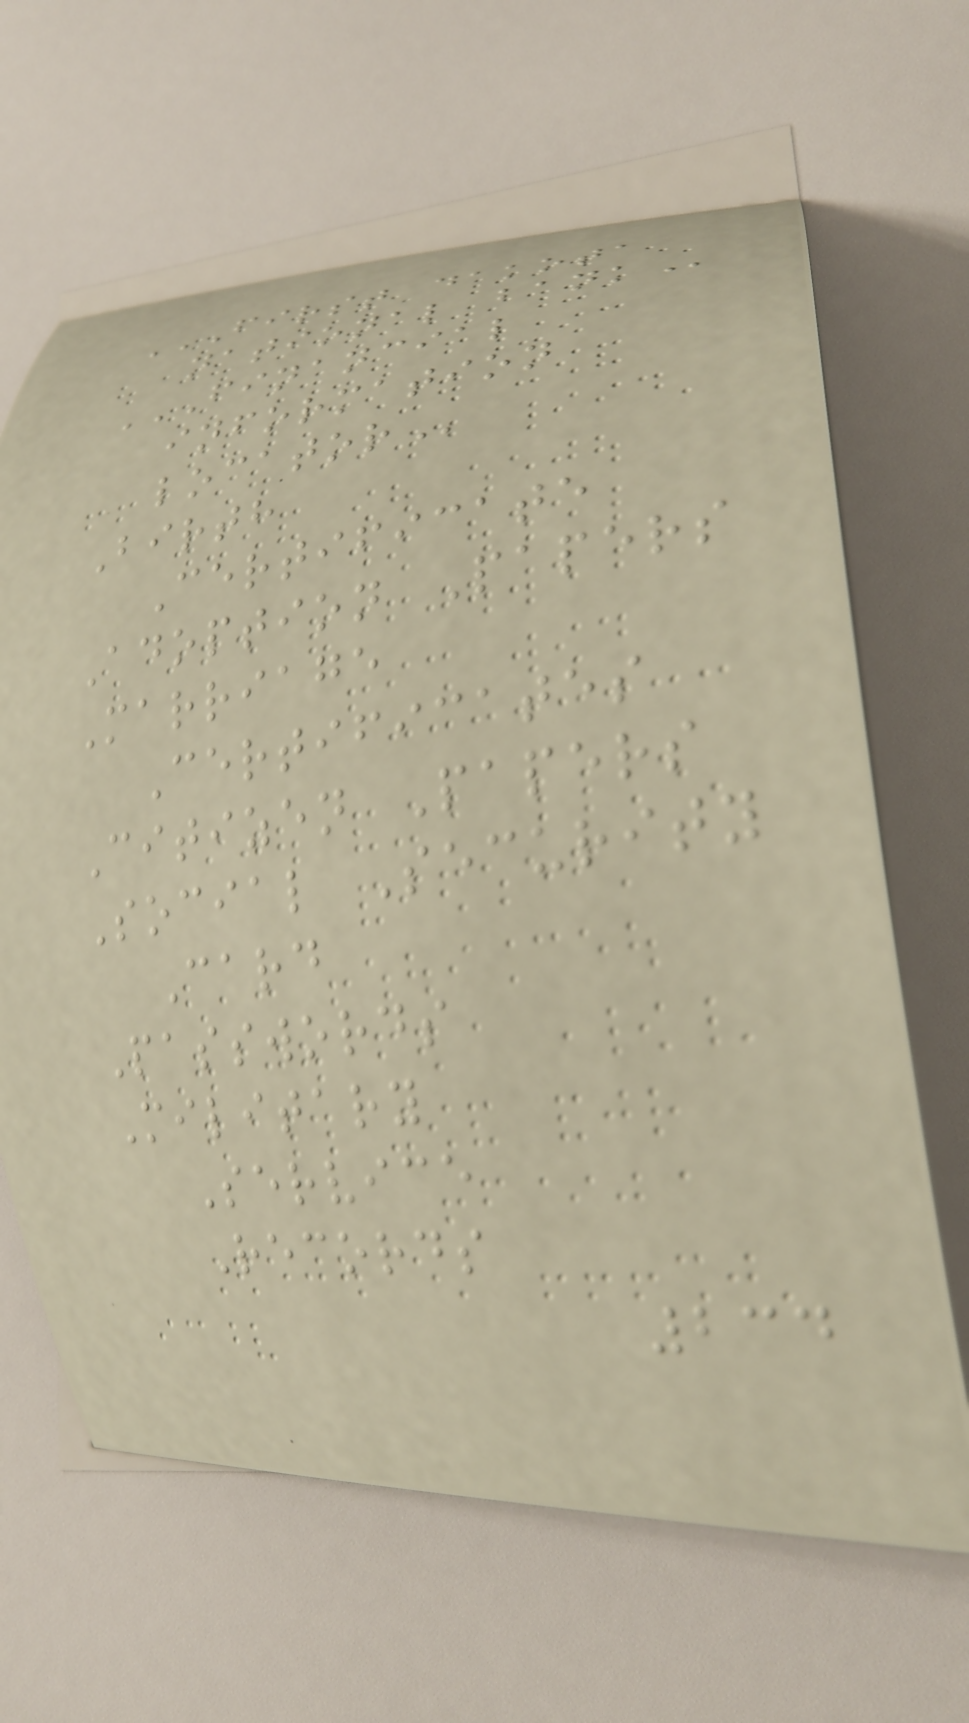FIRST DAKOTA
NATIONAL BANK
FINANCIAL
INFORMATION
LOCATOR
Birth
Certificate
Adoption Papers
Marriage
Certificates
Citizen Papers
Social Security
Card
Passwords
Military
Service
Records
234
